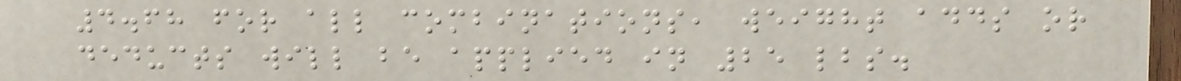4.68 for all combinations, weight adds or
deducts will be applied in 25 lbs.
